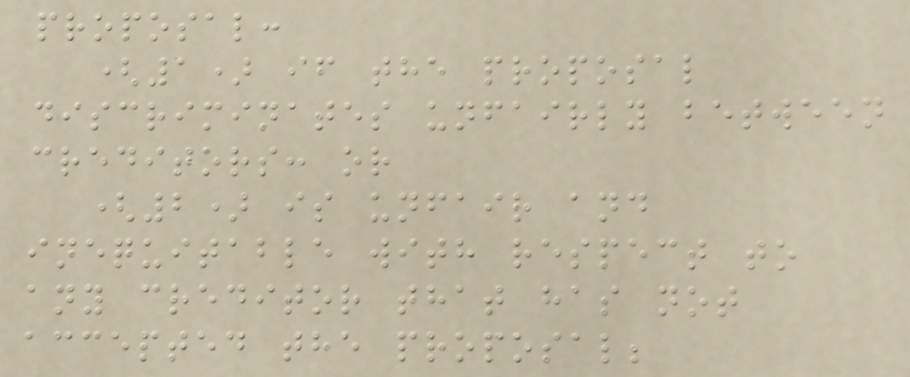proposal:
(1) if the proposal
discriminates unfairly between
creditors: or
(2) is unfair and
inequitable with respect to
any creditor that has not
accepted the proposal;
